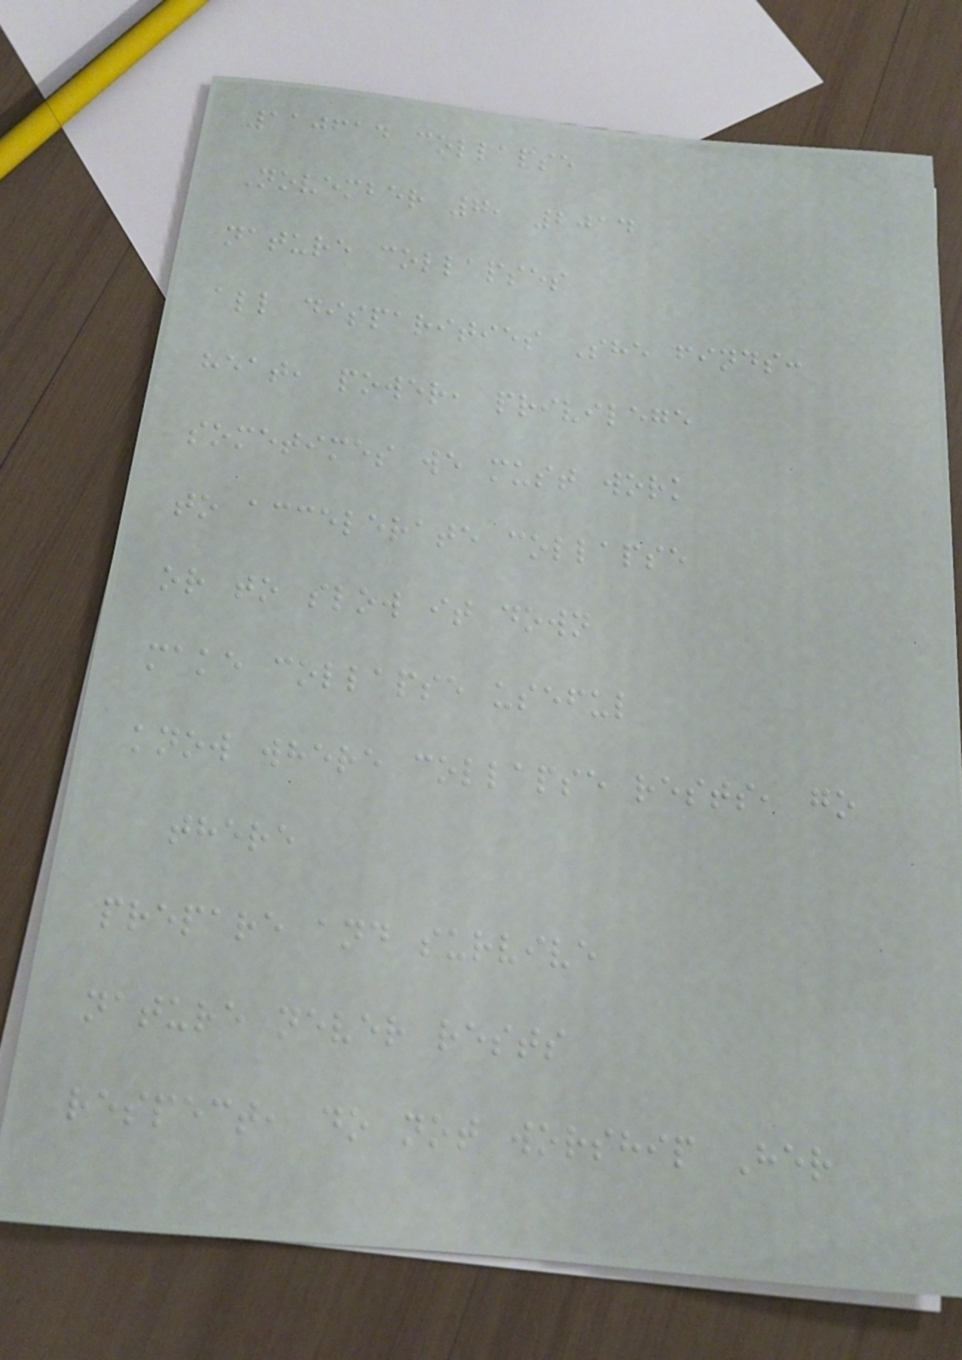110614 collapse
November 7, 2014
nature collapses
all disparities She finds:
heat, power, privilege
sometimes we must work
to accelerate collapse
or to slow it down
make collapse useful
know where collapse rests, go
there
prepare and survive
nature never rests
respect, do not worship Her
